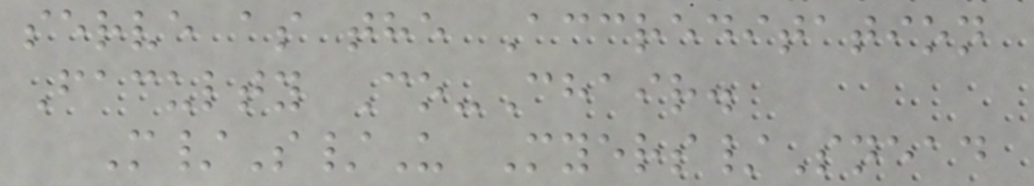serve as the Accreditation
Faculty Co-Chair.
M/S/U Myers/Snead
